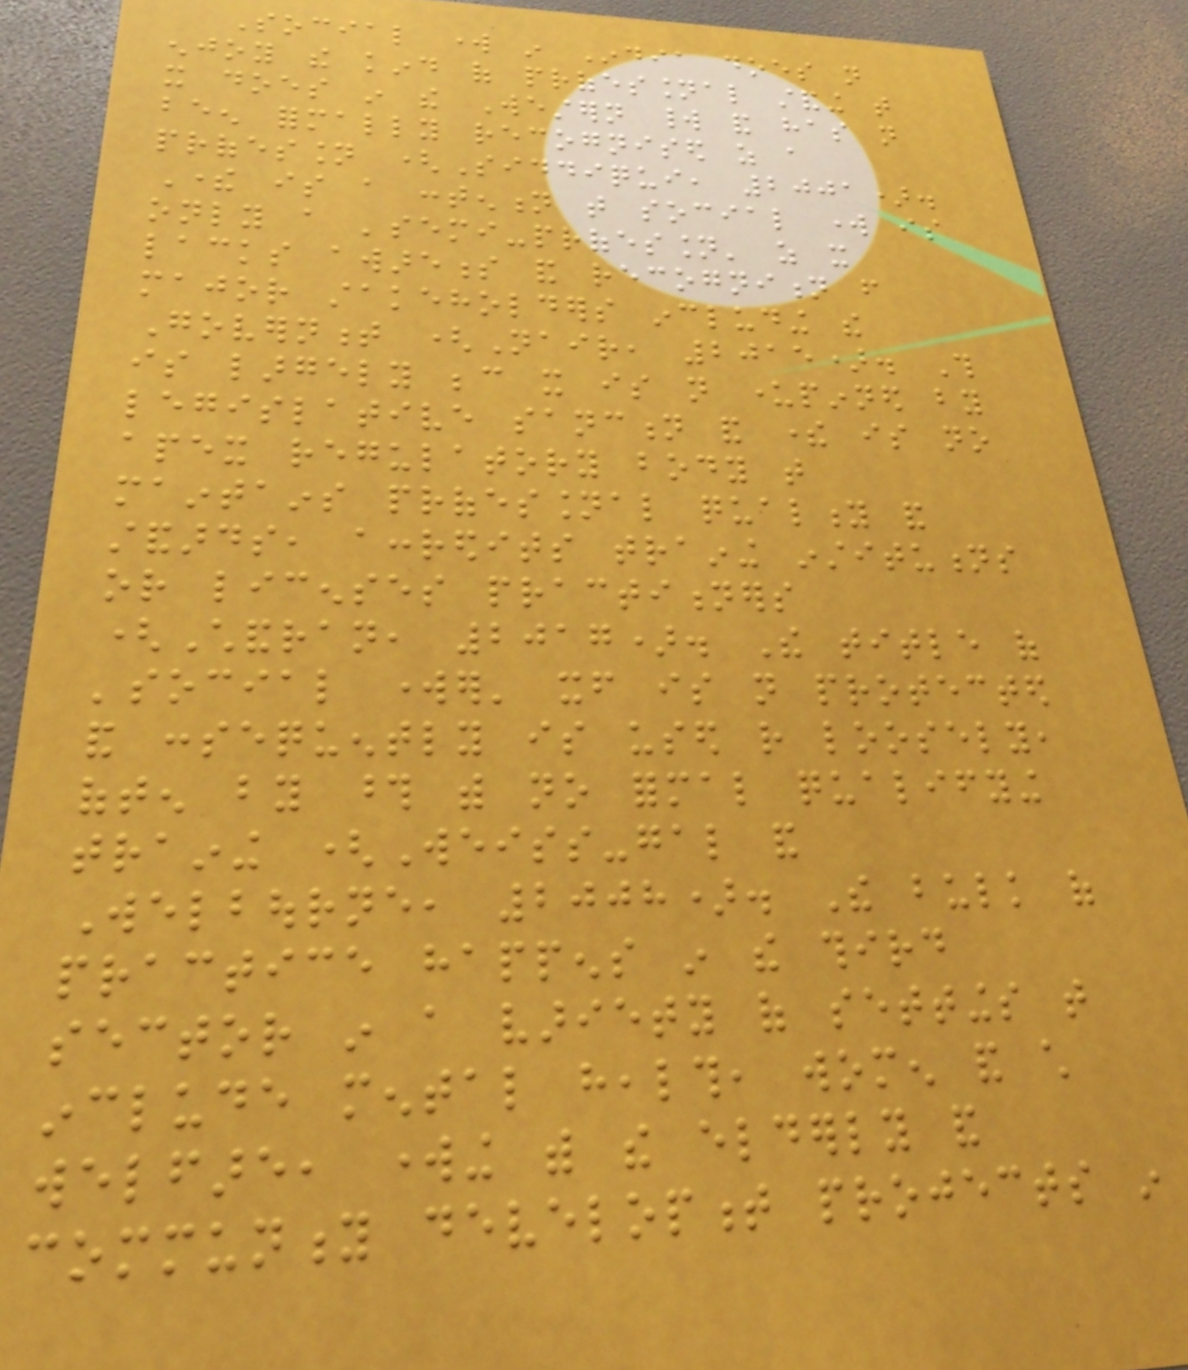Social work in India does not
enjoy the kind of professional standing that
it does in the Western world and has not
been formally recognised as a
profession (Siddiqui, 2001).
There is a contention that social work is
only a 'semi-profession' as it
lacks awareness and recognition from
major stakeholders including the
Government (Nair, 2015). This
is largely because it is not underpinned by
legislative sanction and there is no
apex regulatory body that
maintains professional quality and
standards, accredits training institutions
or licenses practitioners
(Chandran, 2017). The title of
'social worker' itself is not protected
and consequently is used rather loosely,
often by those with no formal qualifying
training (Weiss-gal and
Welbourne, 2008). The bulk of
practice happens in the third
sector in a variety of settings that
include mental health, women and child
welfare, working with the elderly and
community development projects in
